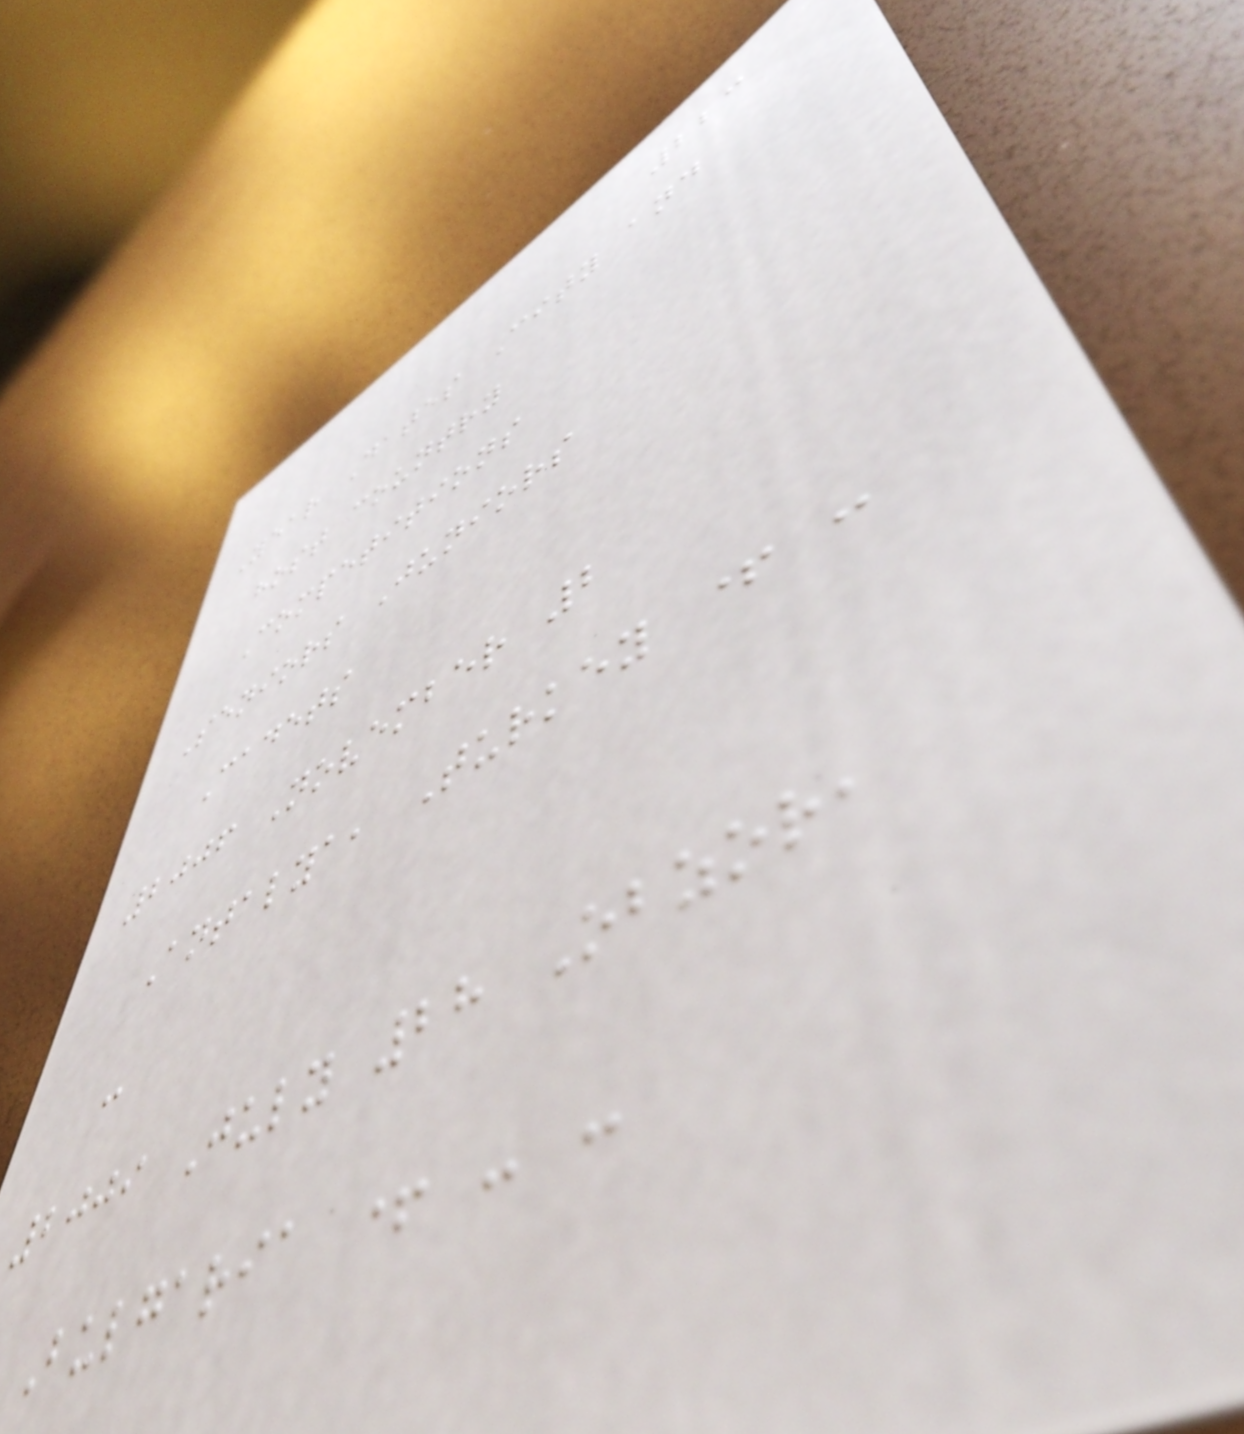223
Year Dates City and
host country
Competitions
Seniors Juniors
Cadets
2006 November 2
Antalya, Turkey + -
-
2009 July 28 Obzor,
Bulgaria + - -
